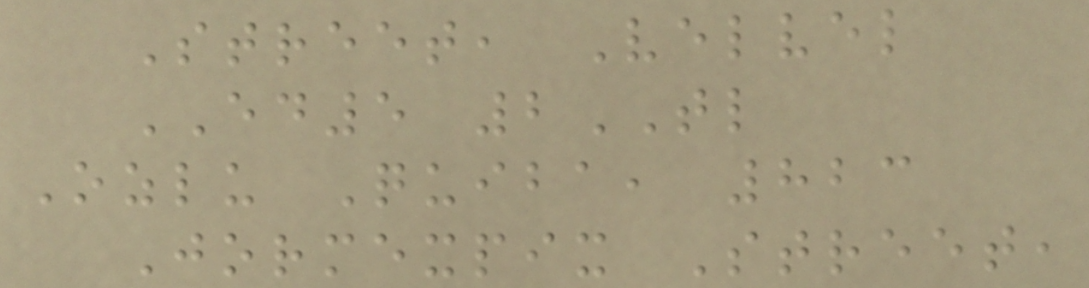Street, Velvel
ED5 2TL
Ozlu Quiba, 823
Jormexpix Street,
